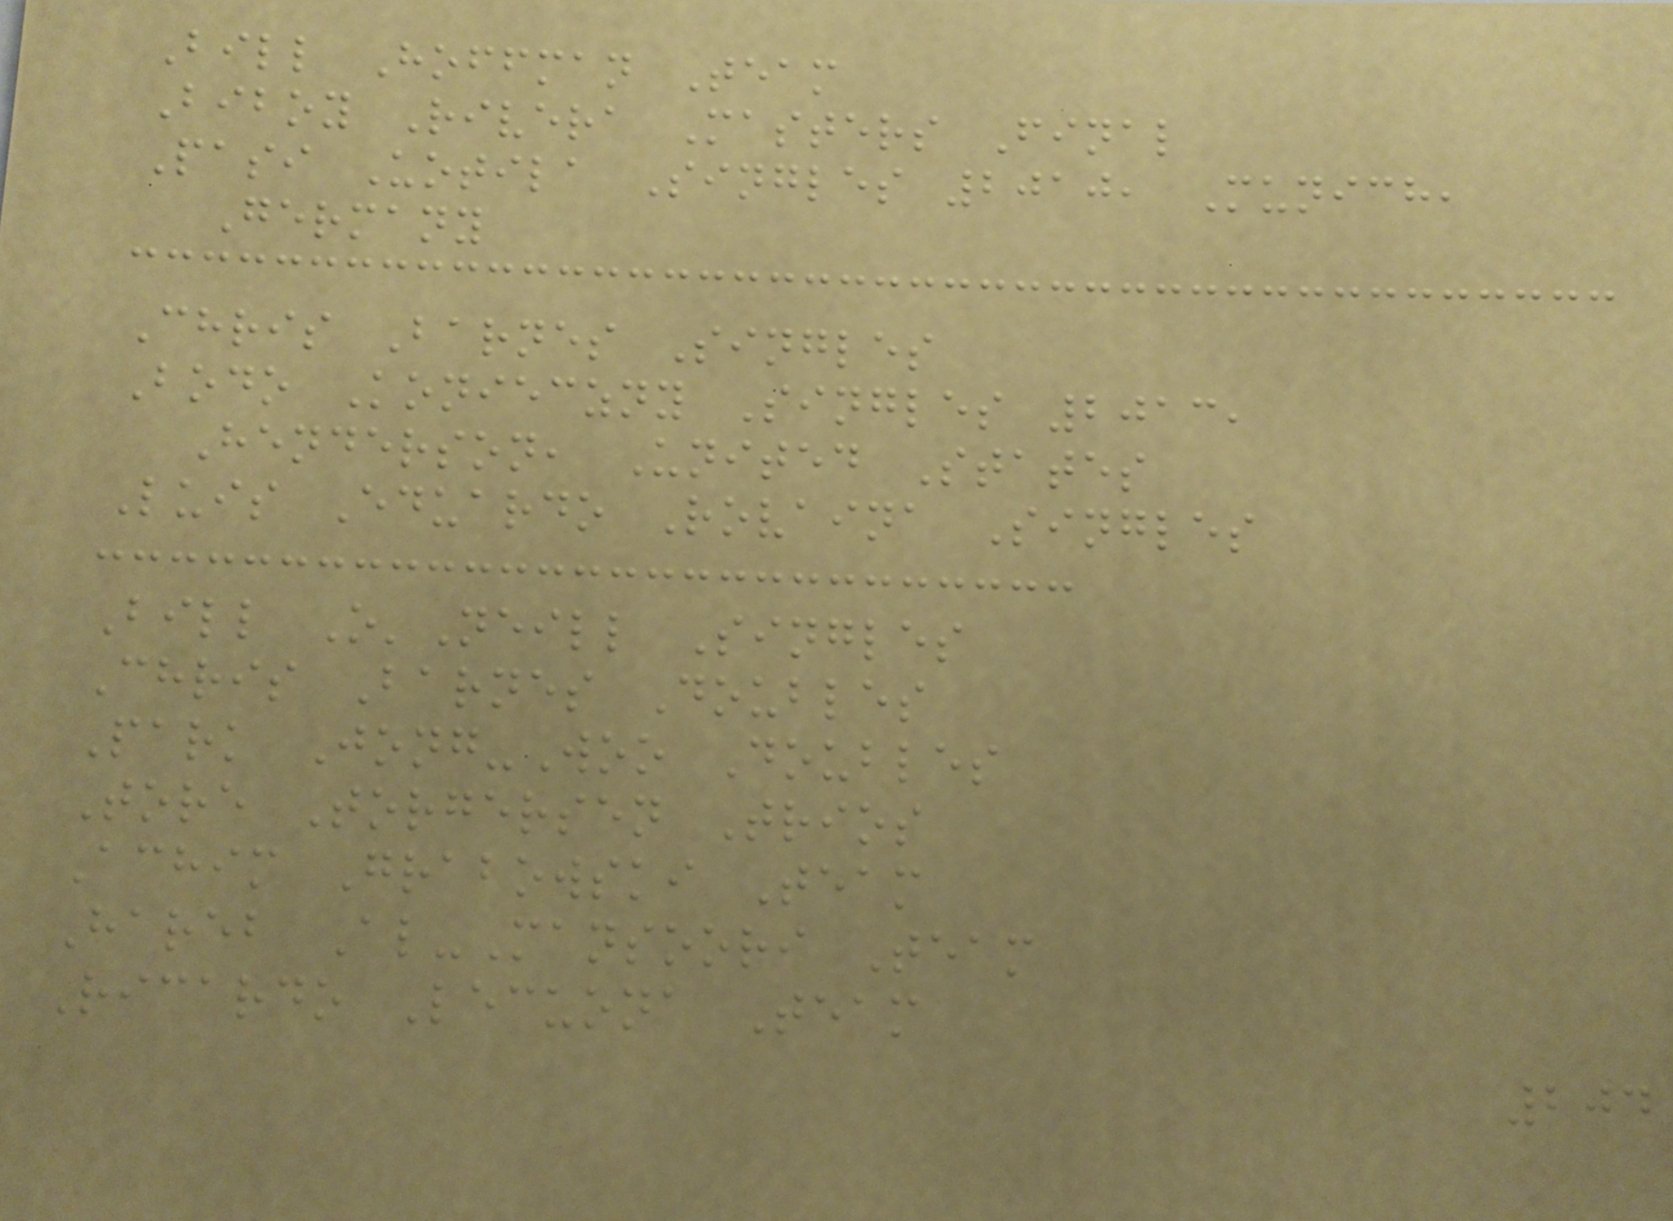Bill Hoffman Team
Biboy Rivera Masters Final
Pasi Uotila Singles 2010, Munich,
Germany
Chris Barnes Singles
Bodo Konieczny Singles 2013,
Henderson, United States
Luis Eduardo Rovaina Singles
Bill O'Neill Singles
Chris Barnes Doubles
Park Jong-Woo Doubles
Tore Torgersen Trios
Achim Grabowski Team
Hareb Al-Mansoori Team
Ricardo Lecuona Team
204
